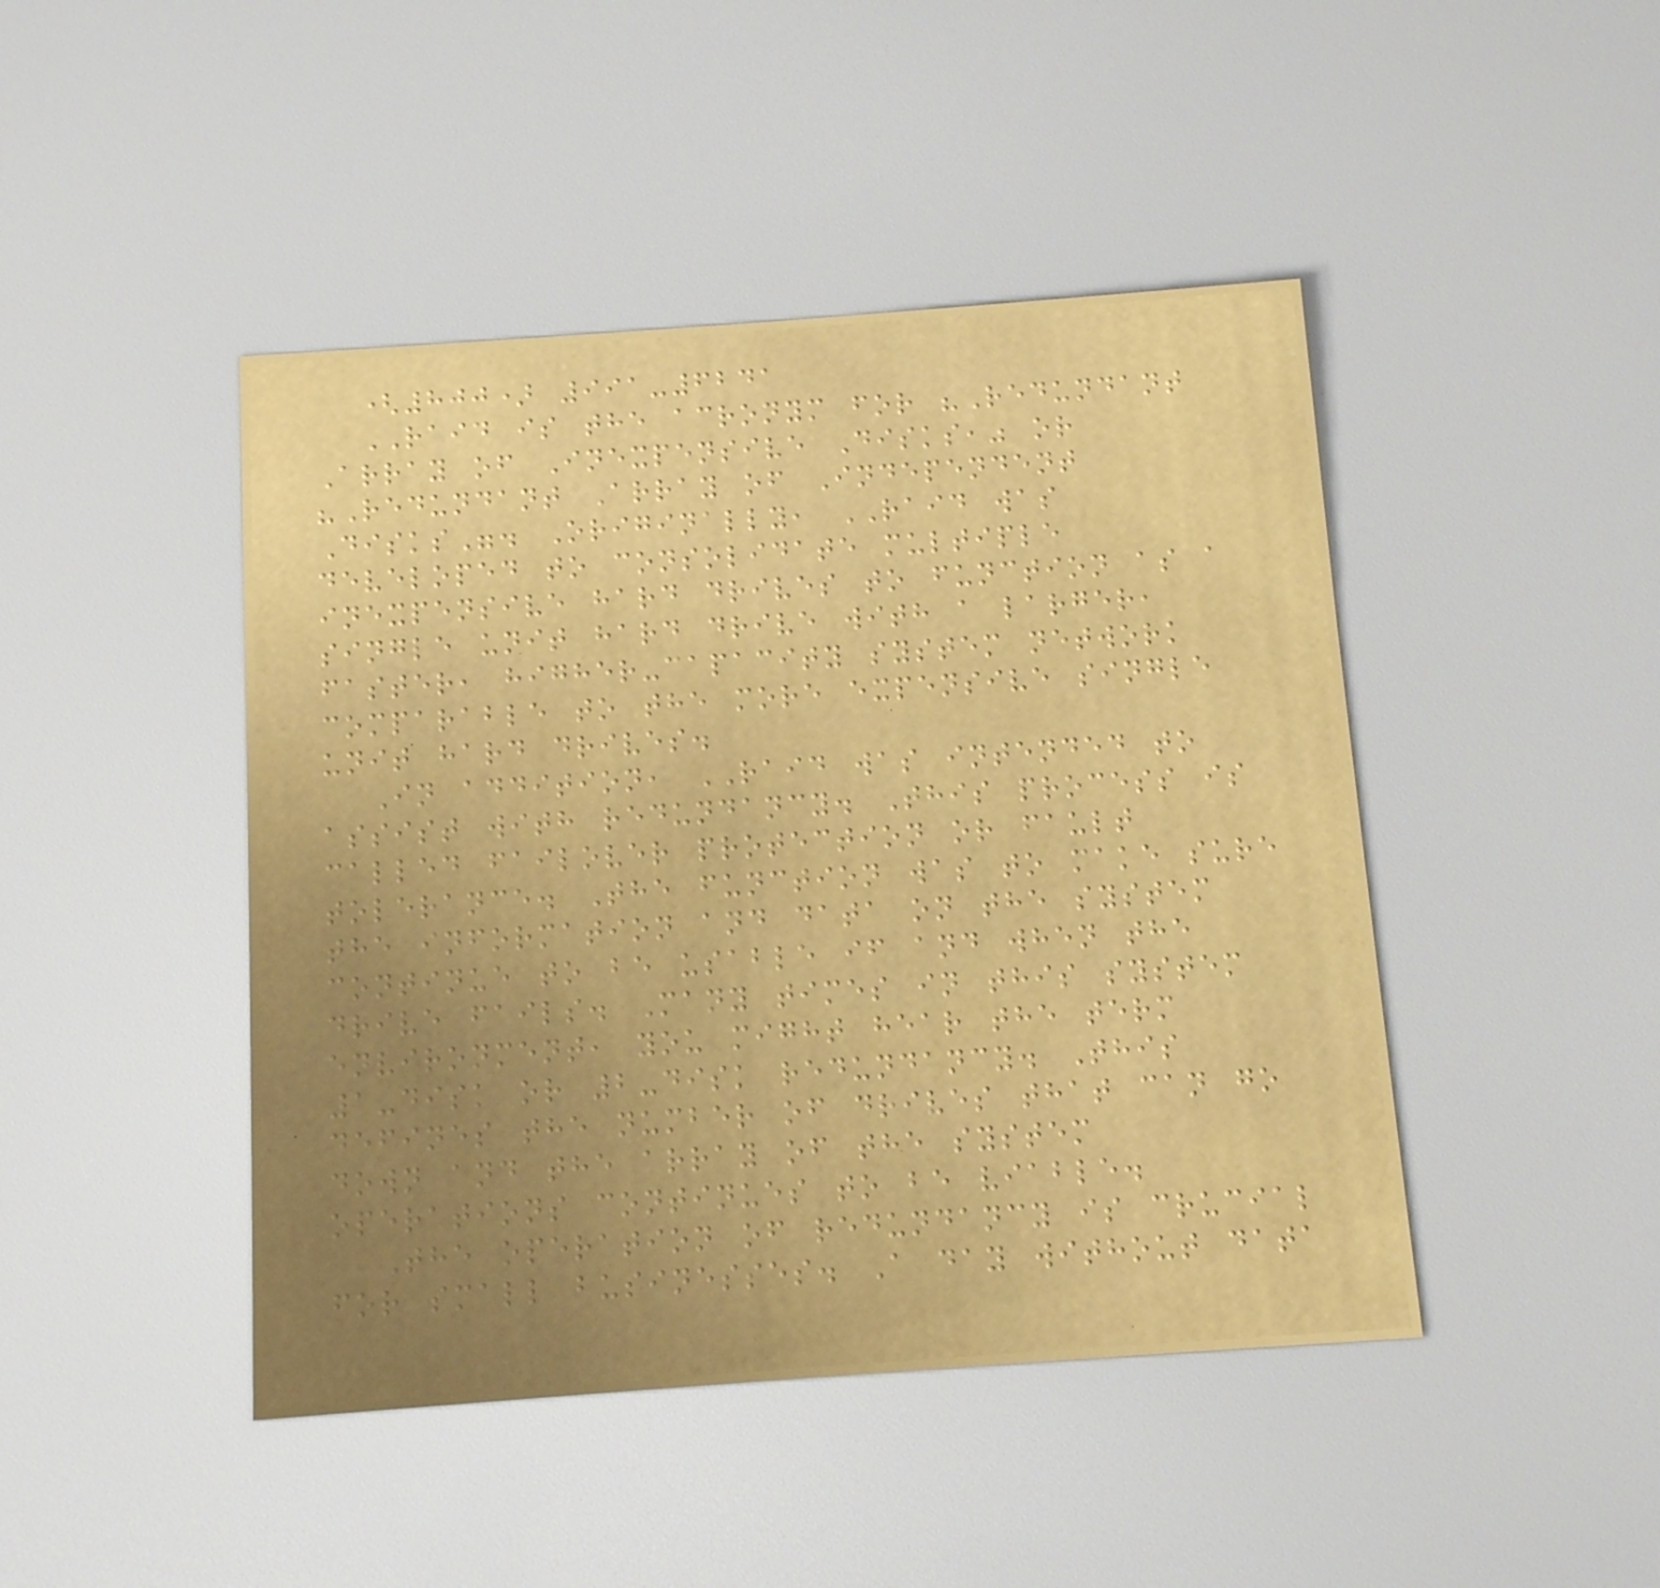(800) 991-6241
RAID is the acronym for "Redundant
Array of Inexpensive Disks," or
"Redundant Array of Independent
Disks". Originally, RAID was
developed to consolidate multiple
inexpensive hard drives to function as a
single unit hard drive with a larger,
faster, higher-capacity system network
comparable to the more expensive single
unit hard drives.
In addition, RAID was intended to
assist with redundancy. This process is
called failover protection or fault
tolerance. The function was to make sure
the information and data on the system
continue to be usable if and when the
drive fails. Many times in this system
environment, you might hear the term
1-disk or 2-disk redundancy. This
defines the number of drives that can go
down and the array of the system
operations continues to be viable.
The operation of redundancy is crucial
for small businesses. A day without data
